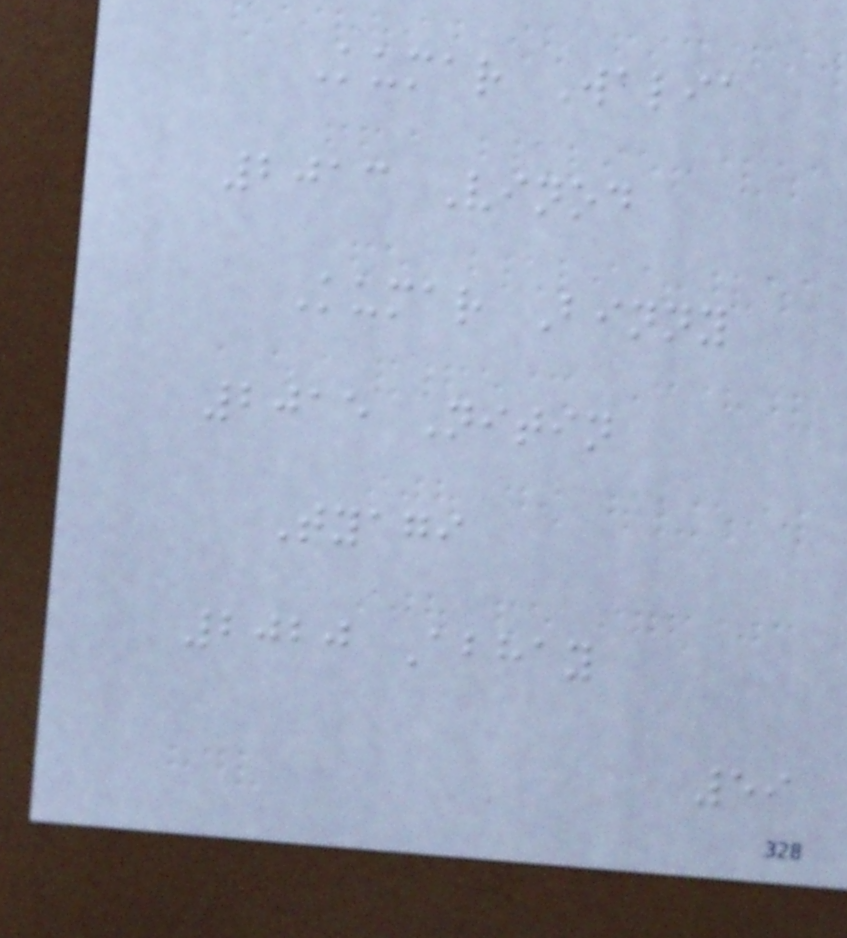Kumar Walia
2013 Vinod
Kumar Binny
2015 Nitin
Tyagi
2020 Abhay
59
